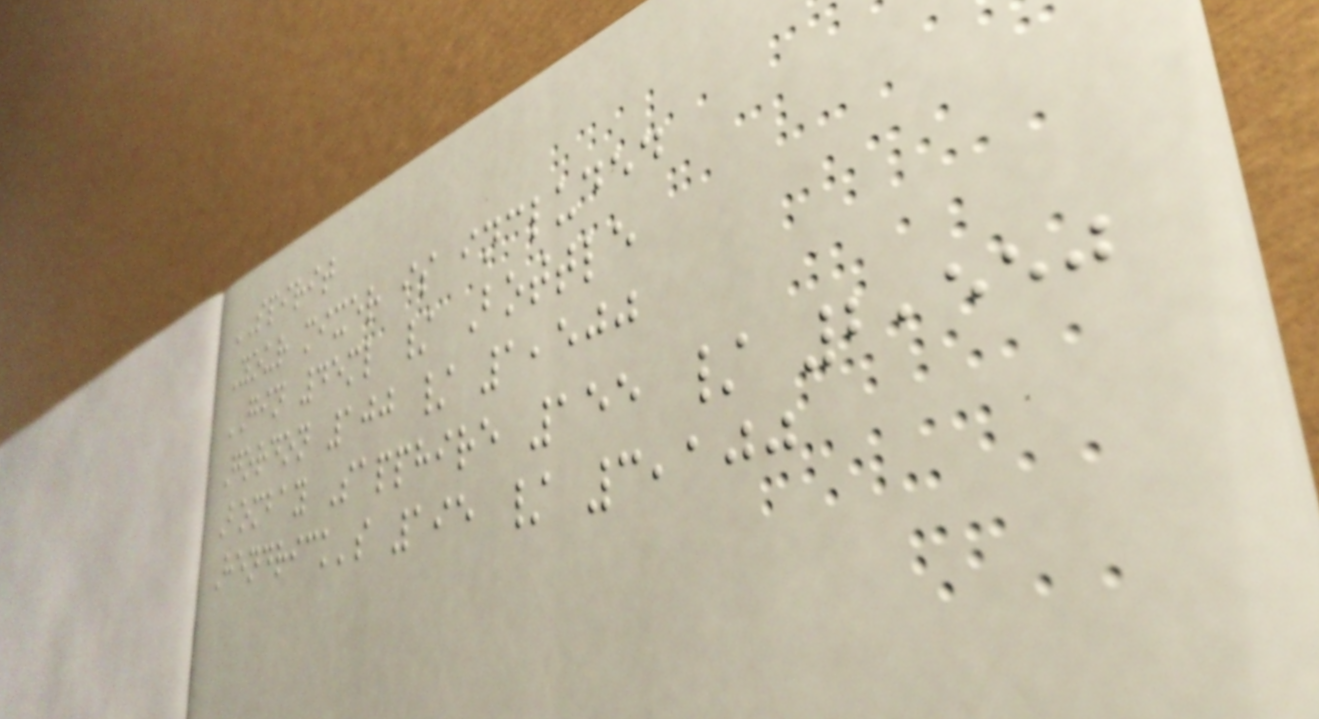SPIRIT
Your mixer is included
GIN 45ml / Bottle
Gordon 100 / 1,500
Bombay Sapphire 155 / 2,550
Hendrick's 195 / 3,100
